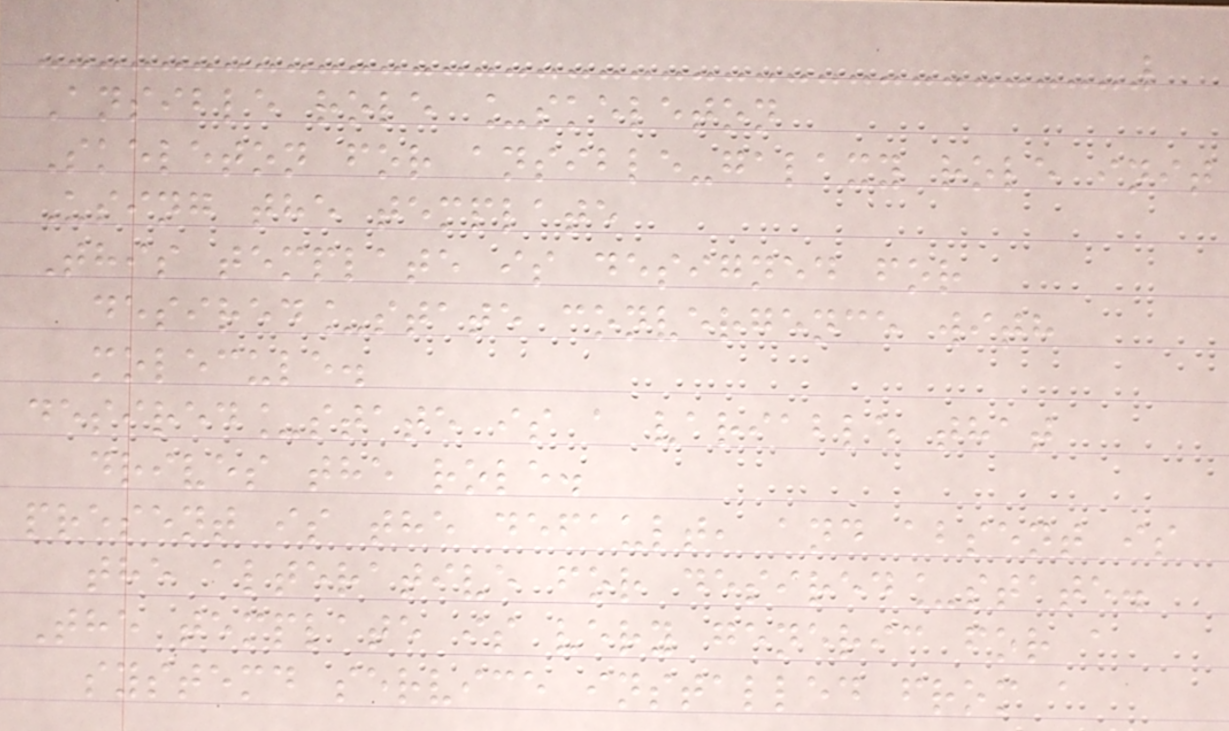Ansible role _skeleton
Skeleton for ansible-galaxy role init
Using the template
This template is designed for
desired_state convergence with
molecule.
desired_state is a variable that
drives the role.
present is the default, and absent is
the alterative for desired_state.
The template is very generic for a
systemd service installed from a
